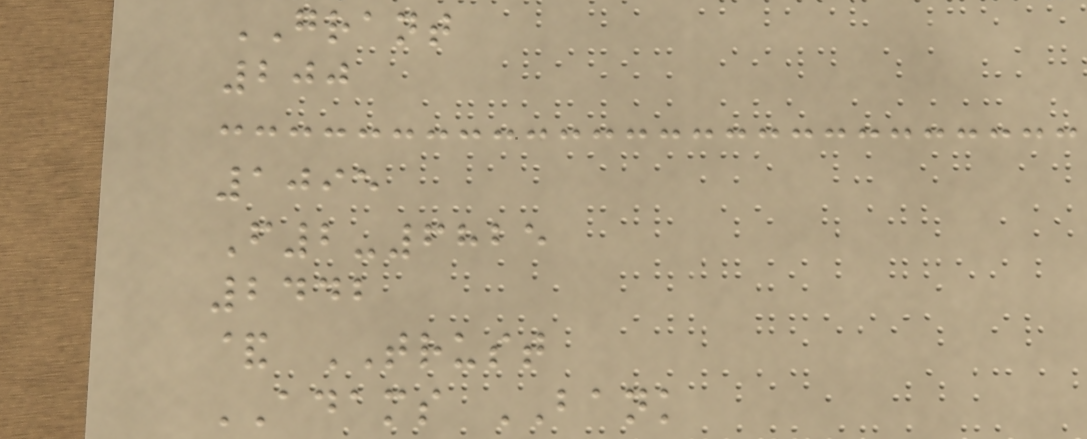GRANT
200
1095
F2-6825
2442
& TRUST
ADAMS BANK
